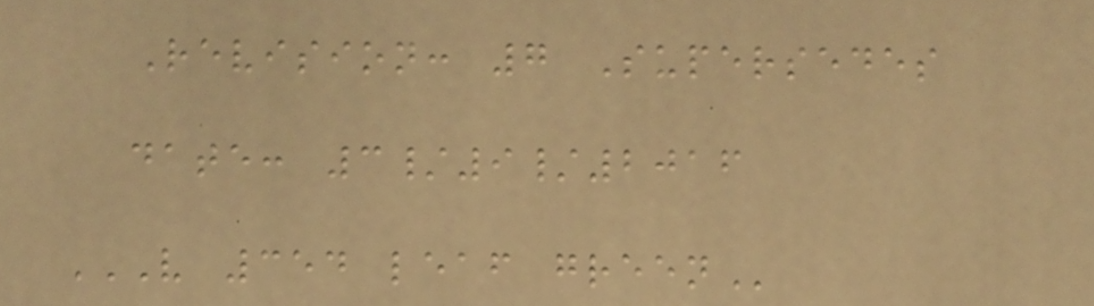Revision: 7 Supersedes
date: 3/9/2016
V 354 LEAF GREEN
